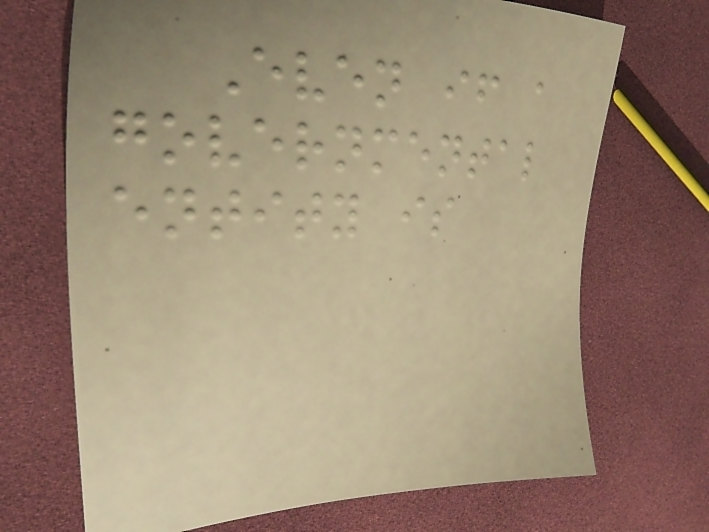Even if a
governmental
entity is
